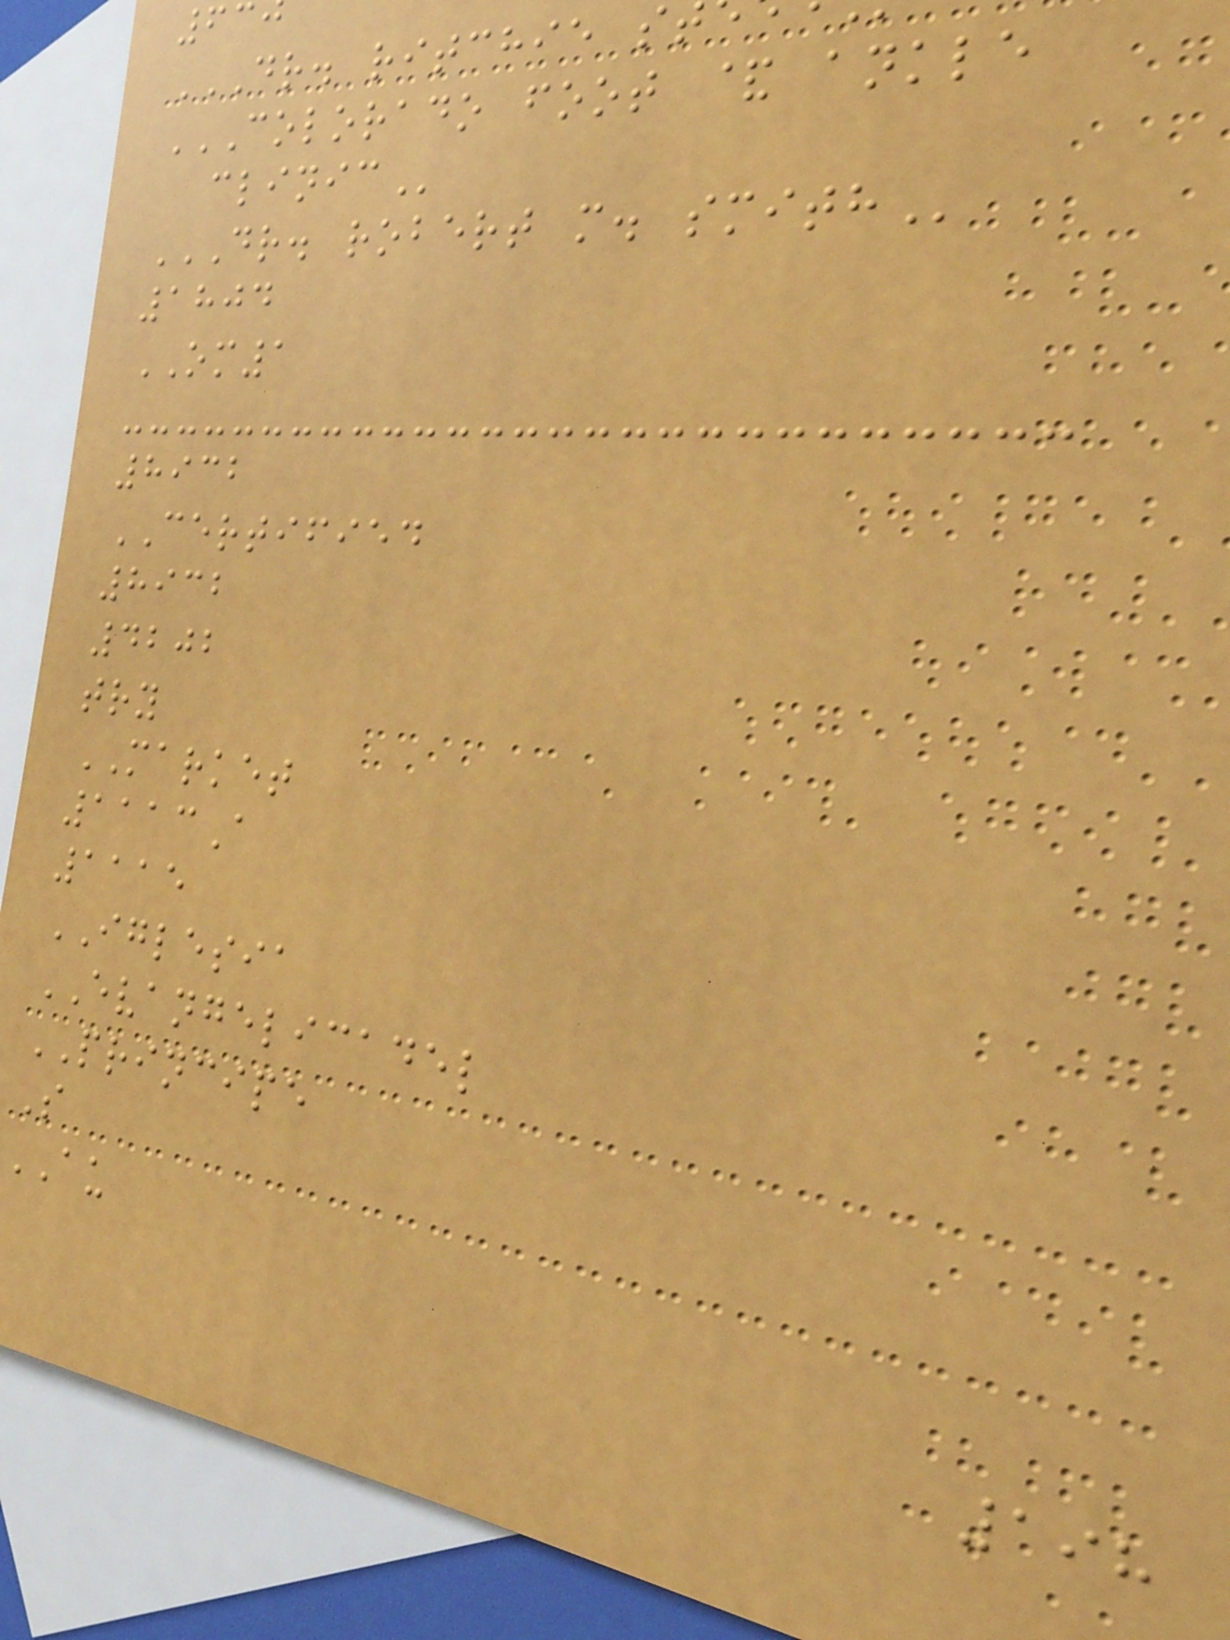COLORADO FOOT & ANKLE
DR. ROBERT M. SMITH
1804
OM1
8932
CERTIFIED
8932
4202
try
MARKET
1113A
1115
IGLESIA
EVANGELICADEL
PRINCIPE
S
AU
198
